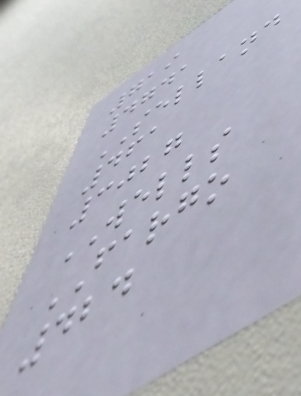719
4741
SELLAND
461
3027
WELLS
FARGO
424
